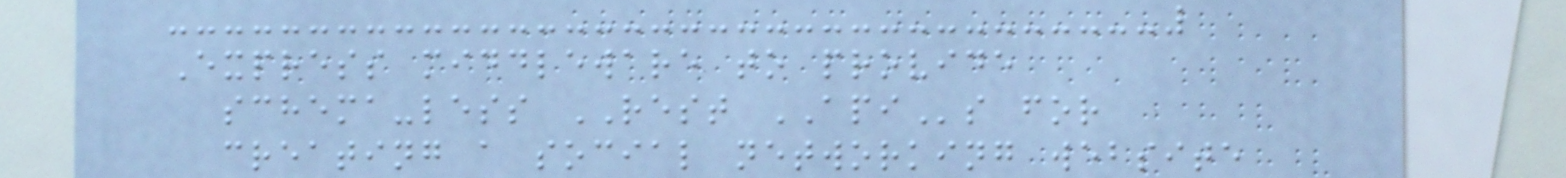Express middleware to provide
schema-less REST APIs for
creating a social networking website
